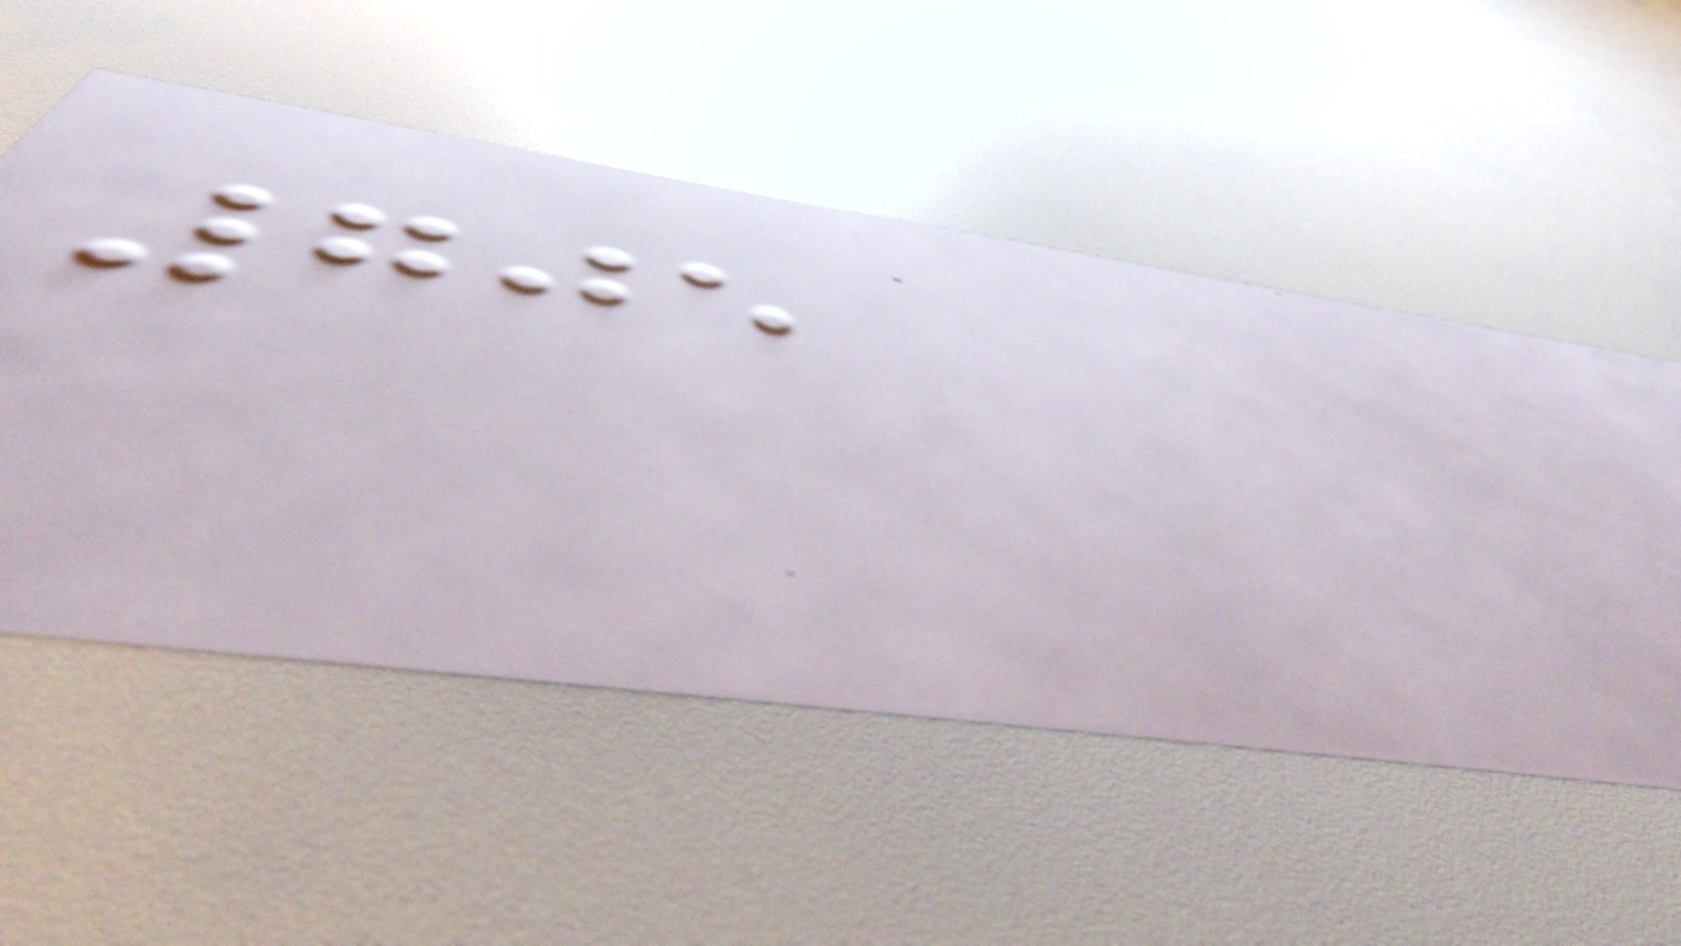705
